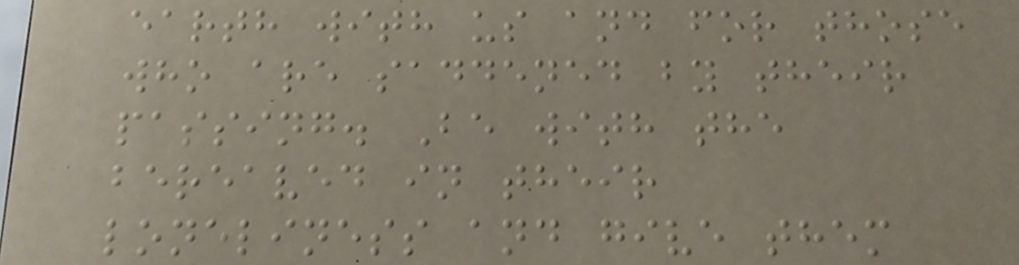earth with us and for those
who are saddened by their
passing. Be with the
bereaved in their
loneliness and give them
